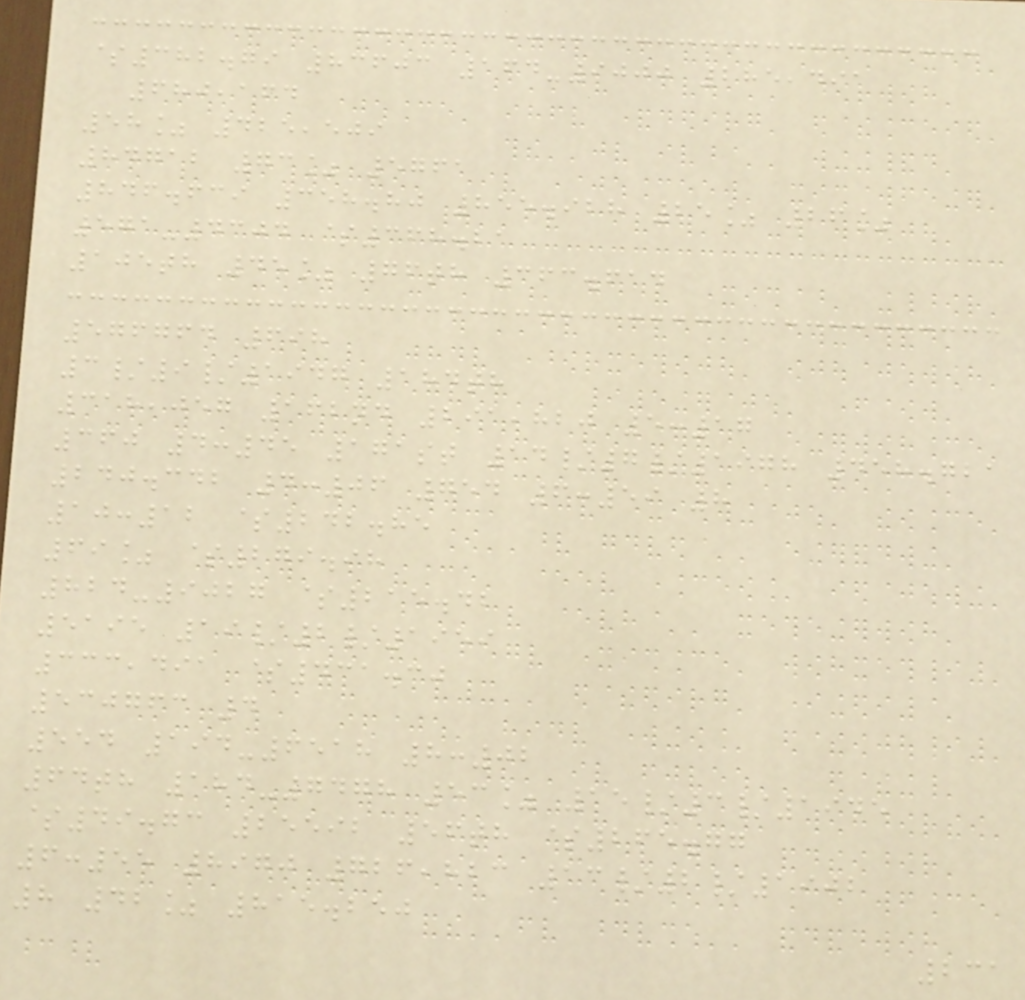$382.79 83603 164-9000 285,491
680,164
58% 425,509
84712 73% 5761
846.639 358.80 855.928 25% 26%
571-4304 $368.21
105th 45% 76th 363.614
576764 698
3/9/1947 184th
318,057 162nd 291,820 5:17
360 4:45 171st 14/7/1978 458.721
240.342 4:06 754 6:59 8
10:12 $242.85
69% $279.98
824-9027 $215.42
5195 19/2/1959
333,491 $431.30
530763 4
554 194-6518 8:02
64th 184-7478 53% 15/3/1945
$49.73 25592 56th $265.77
6:55 8970 726,823 13/2/1902
8 42% 815.250
231
